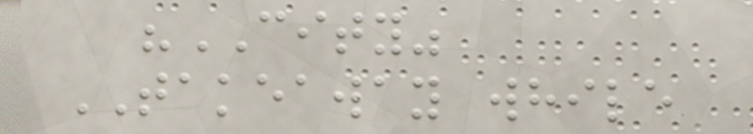"CITY"
TAKEAWAY while
